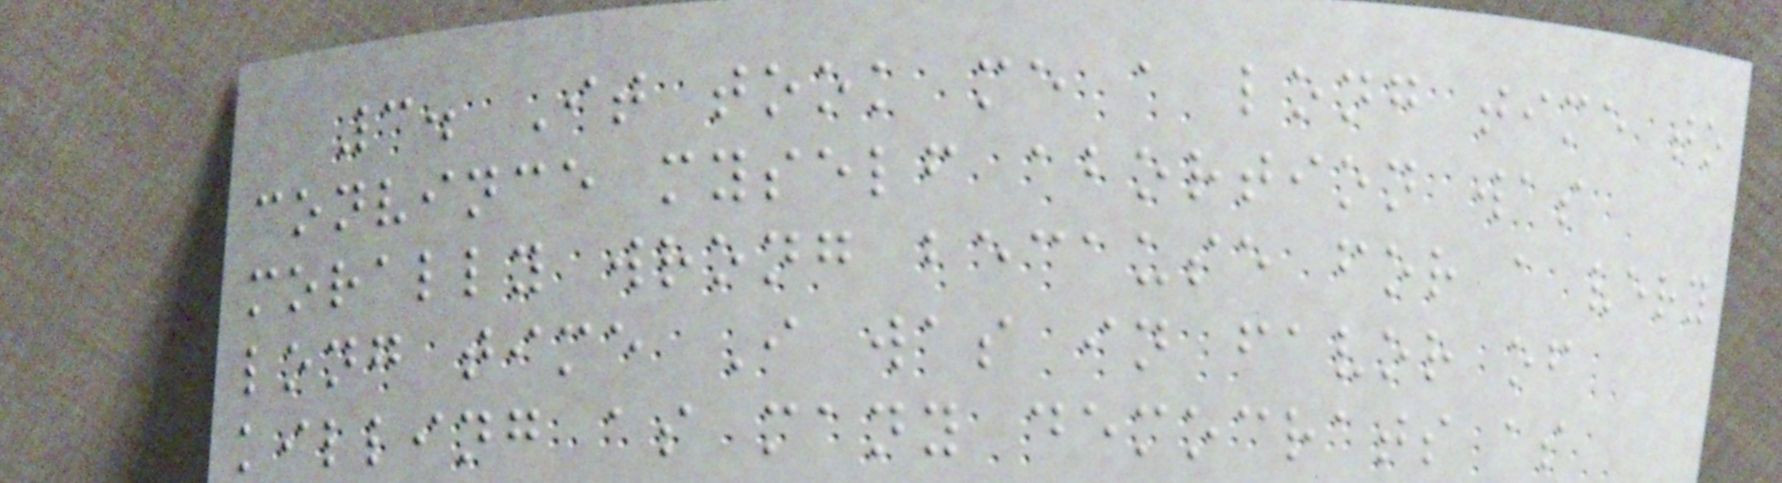3. It took me a long time to
convince myself abortion was
morally wrong because for a very
long time I was in favor of
killing as many democrats as
